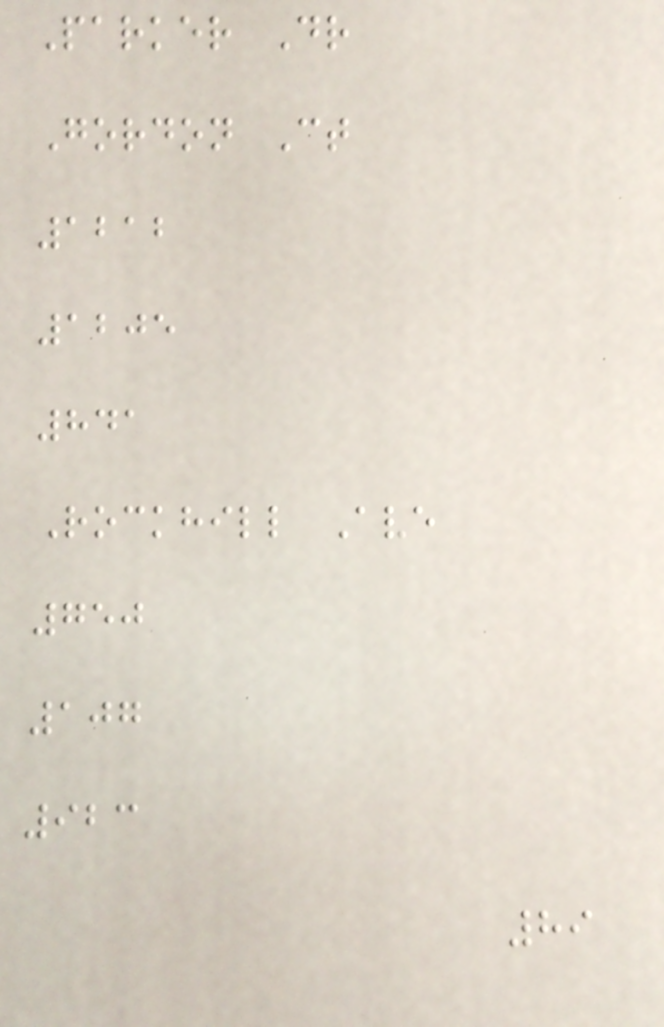Parker Dr
Gordon Ct
1212
1205
841
Rockhill Ave
750
107
923
89
